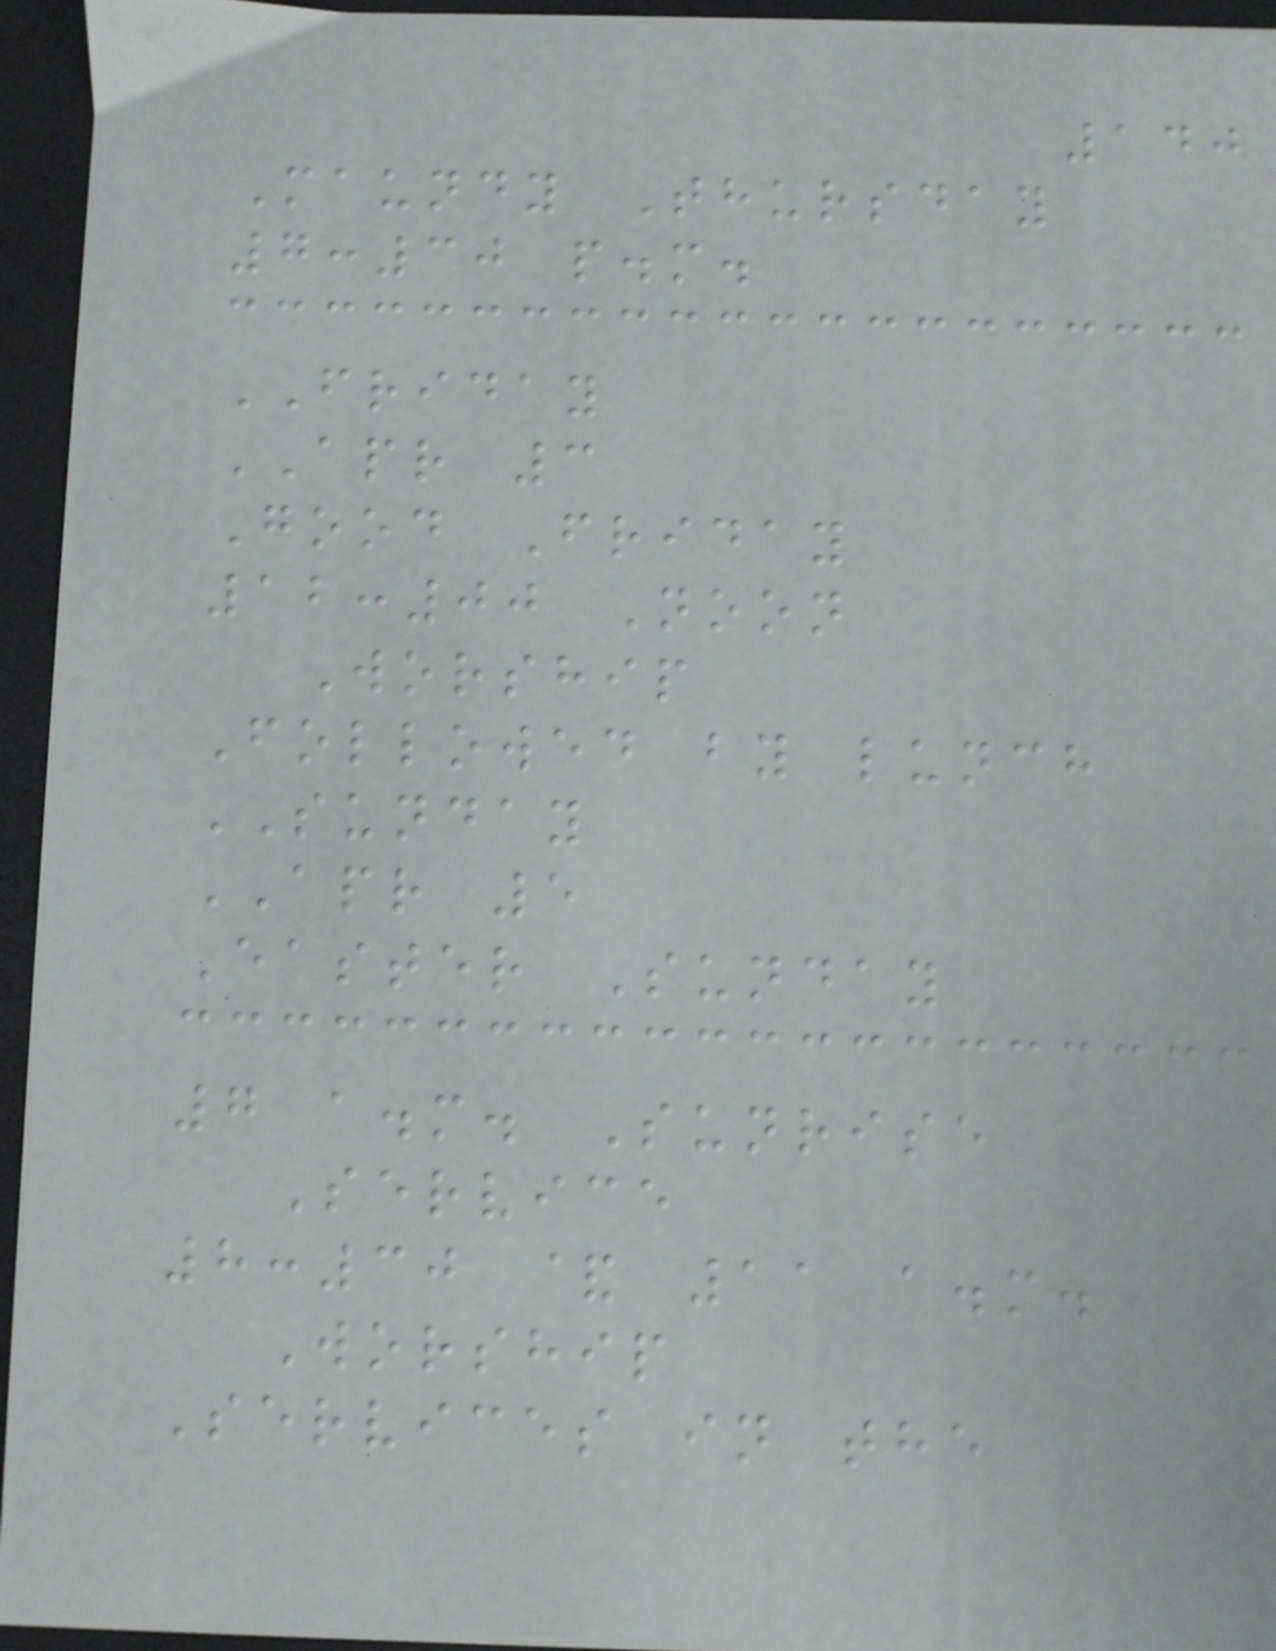140
Maundy Thursday
7:30 p.m.
FRIDAY
APR 3
Good Friday
12:00 Noon
Worship
Followed by lunch
SUNDAY
APR 5
Easter Sunday
7 a.m. Sunrise
Service
8:30 & 11 a.m.
Worship
Services in the
